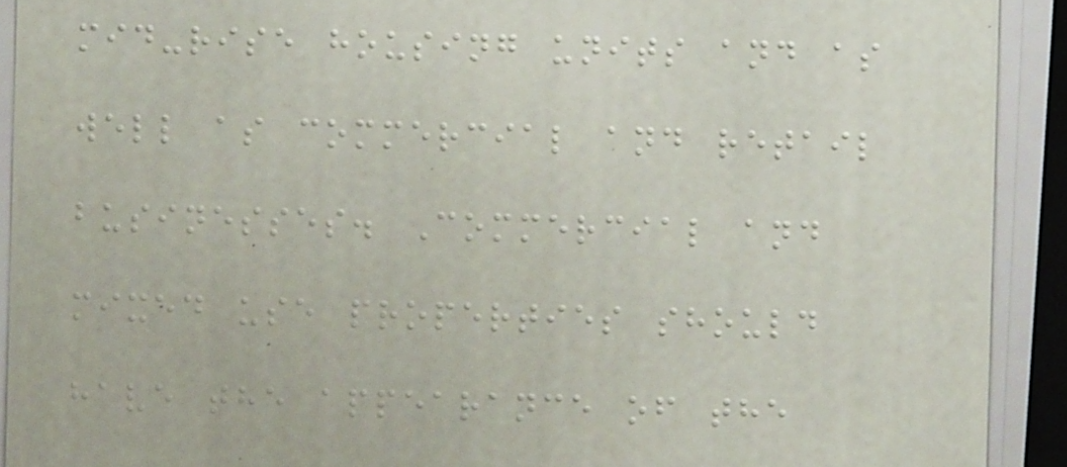mid-rise housing units and as
well as commercial and retail
businesses. Commercial and
mixed use properties should
have the appearance of the
